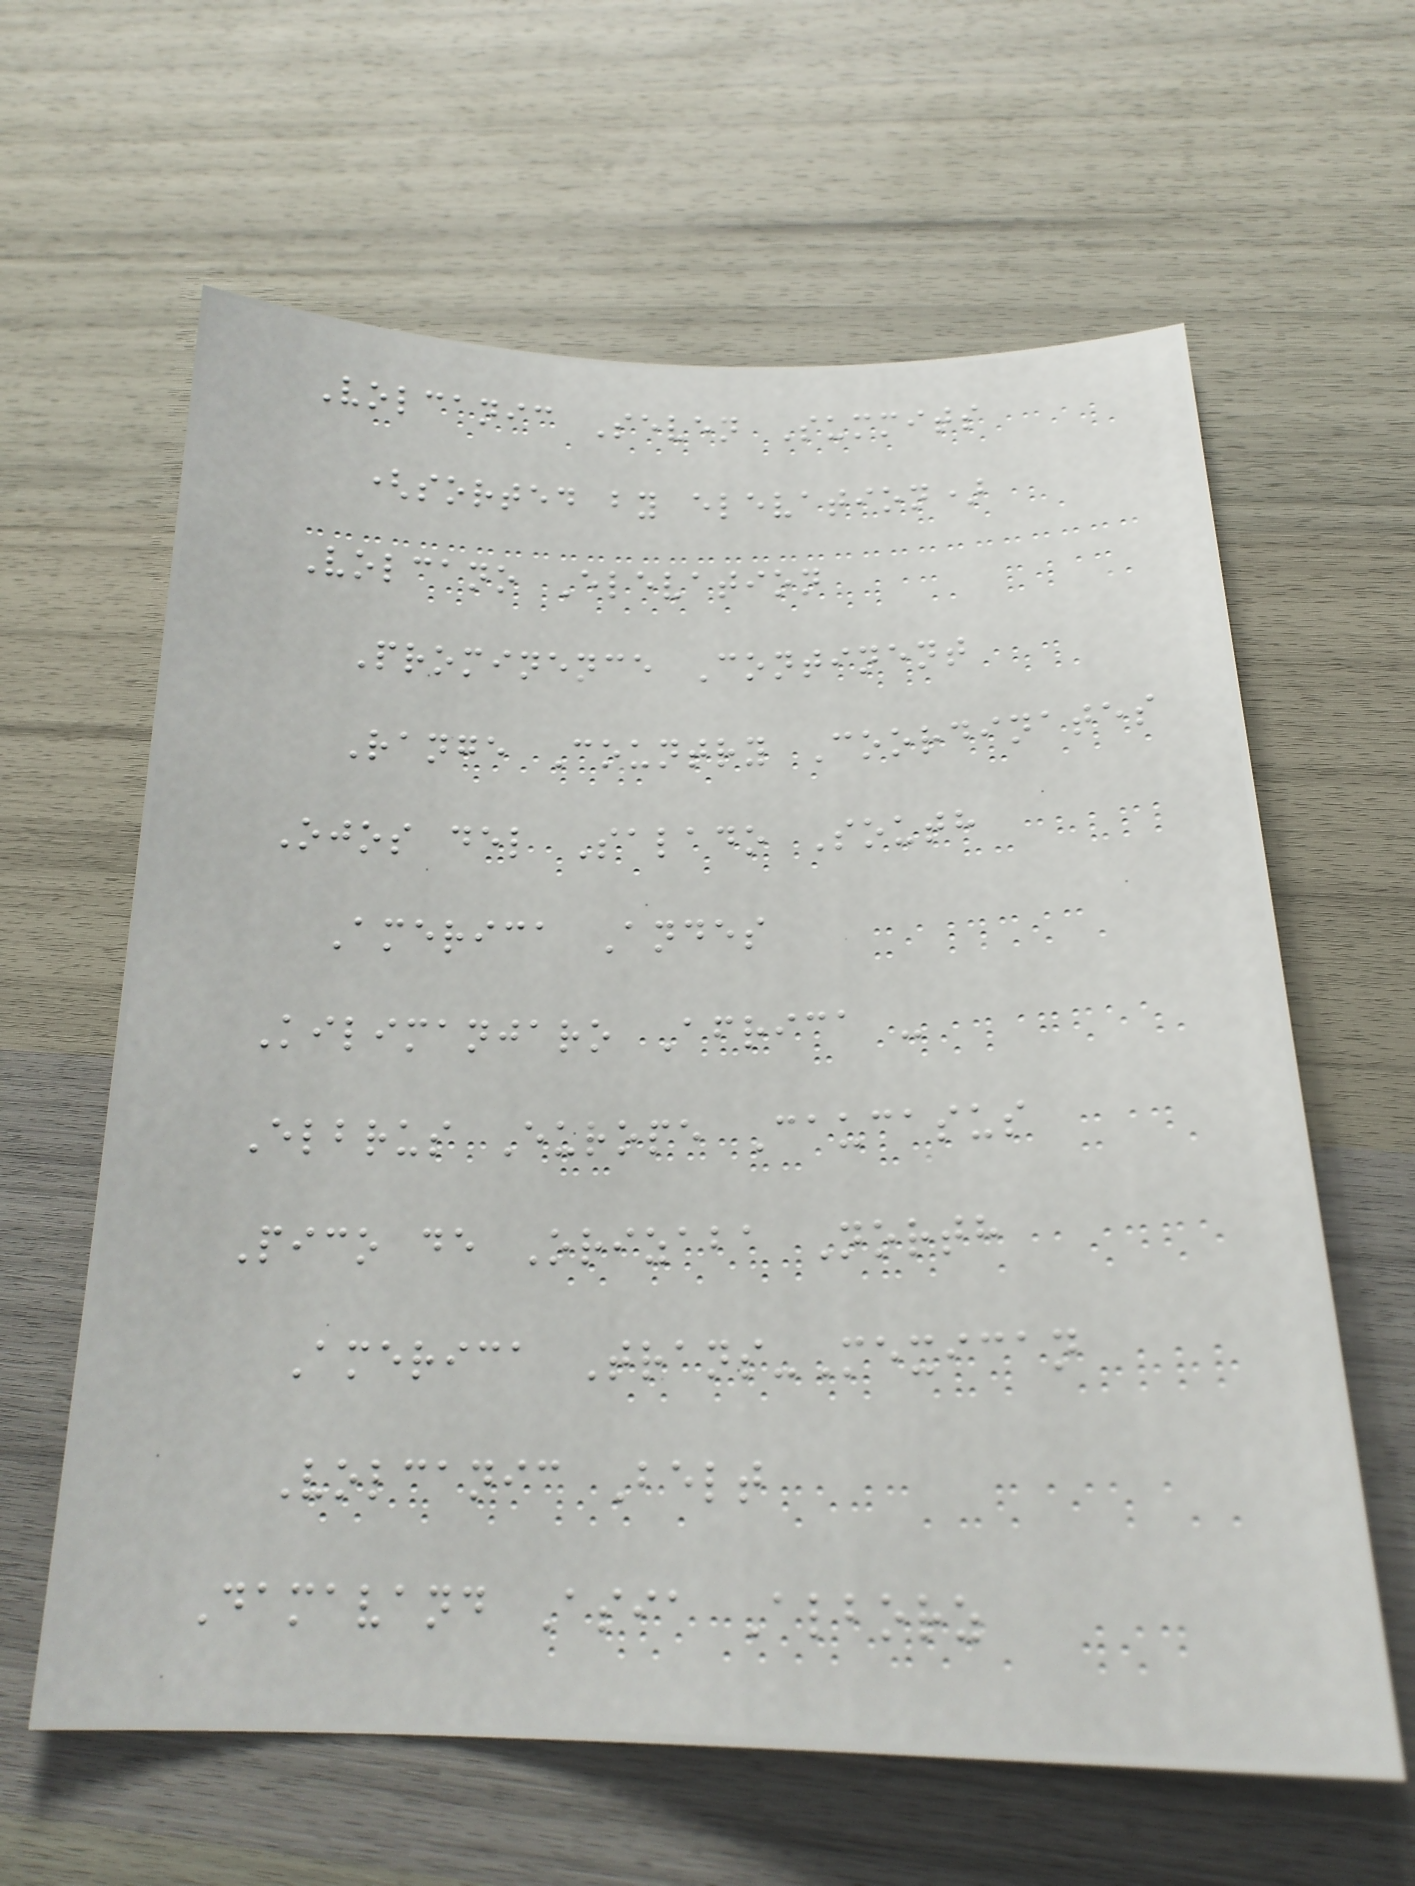Volcanic Seven Summits
(sorted by elevation)
Volcano Elevation
Prominence Continent
Range Country Coordinates
Ojos del Salado South
America Andes
Kilimanjaro Africa -
Elbrus Europe Caucasus
Pico de Orizaba North
America Trans-Mexican
Volcanic Belt
Damavand Asia Alborz
